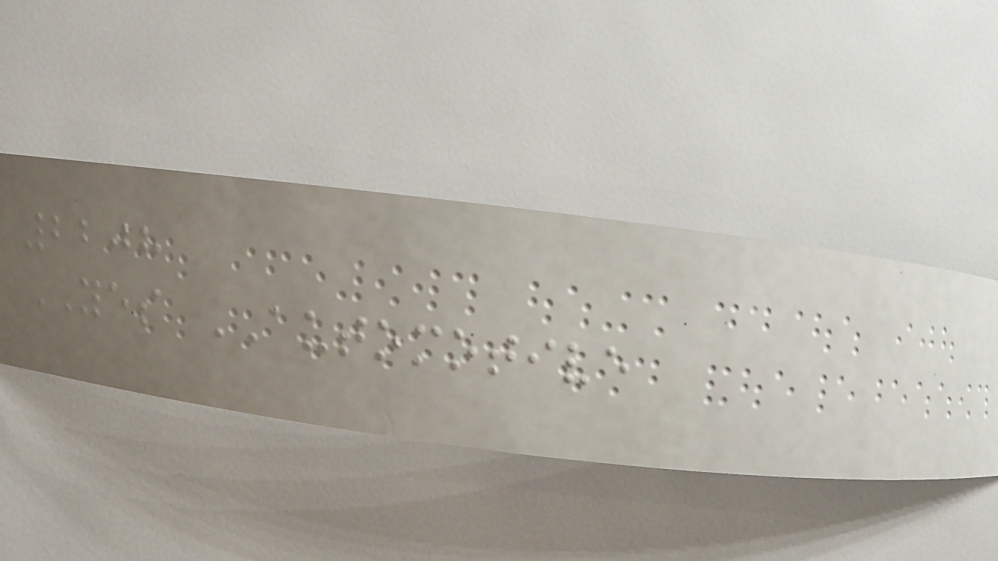2208
YES AUTOMOTIVE
